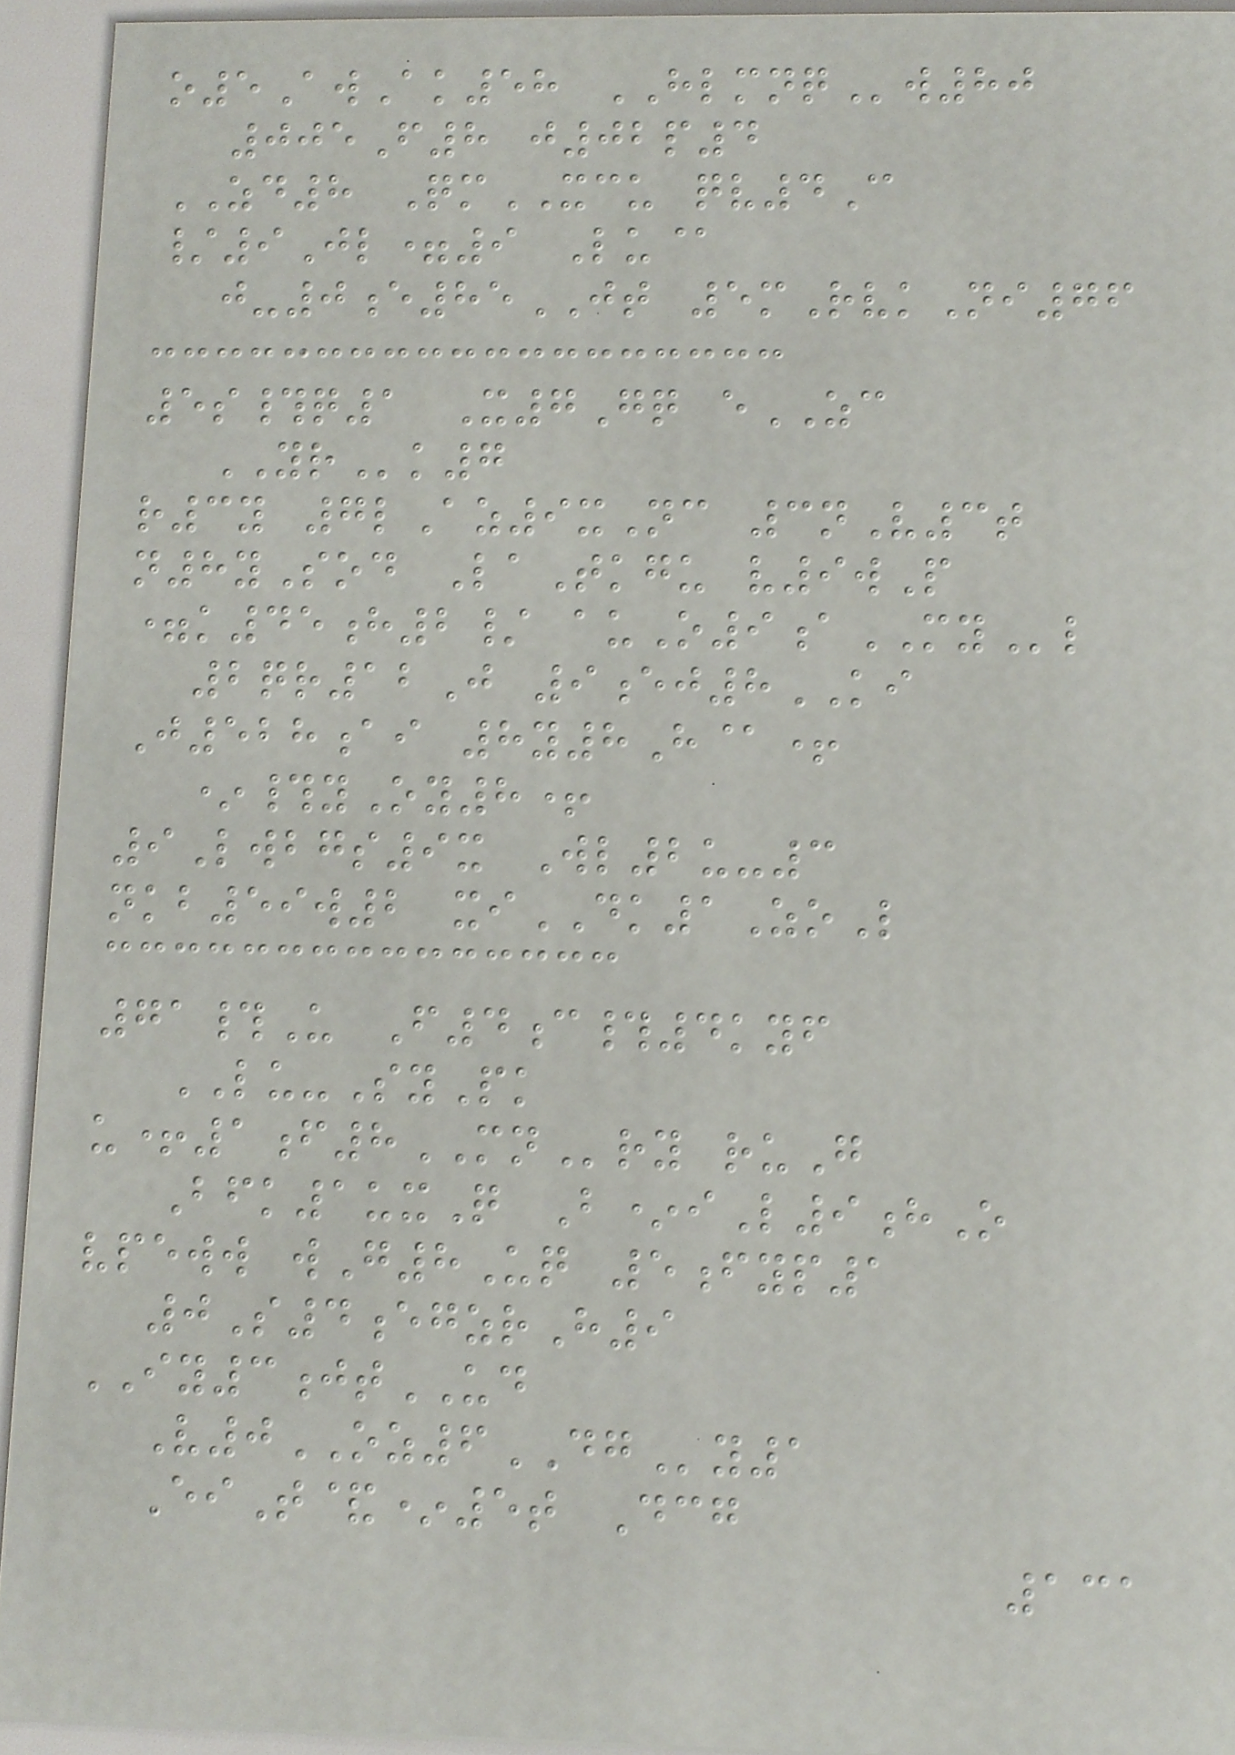o5AwAk58 HLMNQw80
005F8 j02p4
ZD8 QmXCU qv4C
/9Jl=9 Lu@
j-0e85JT 5mRvkNi76
5s#q1 X7Gq eZC
YRk7
r3y 7lAz9xNc 3nV3t
n8ySod LaTkgu v9wP
=k45h2/ auO9aMYl
2qr12J 9ej8KI
J528ai 8y8H@+
*#yOy8+
9Lwbgs9x Wl2u-3
nkb59w2 xiDK1ZoL
71#U F4c#4kyf
LU-SyPk
u+1f8MNry ruG
Bfk1uxQ B*iL9hO
vpeww wG8Uq 5fyp1
0S4egzrH9
IY3jtUD
V0OZ6DGy1
EiT&*5t Dcg
131
